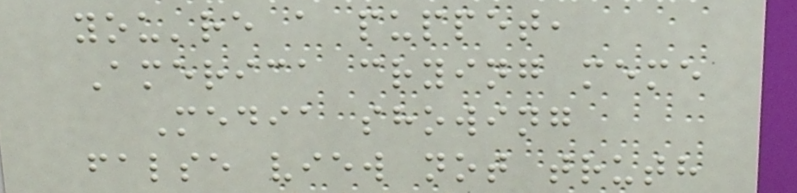you're a puppet,
America crying meme
Media showing
false view not truth
